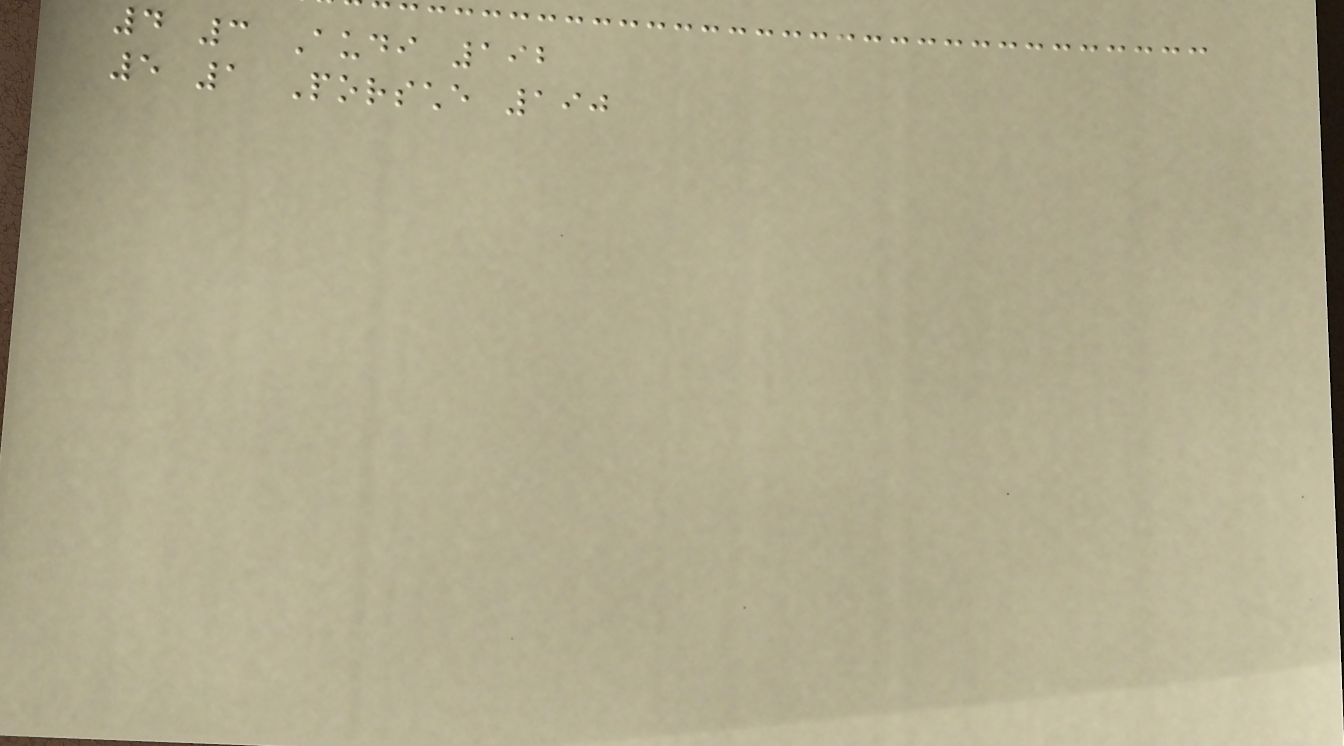4 3 Audi 192
5 1 Porsche 190
